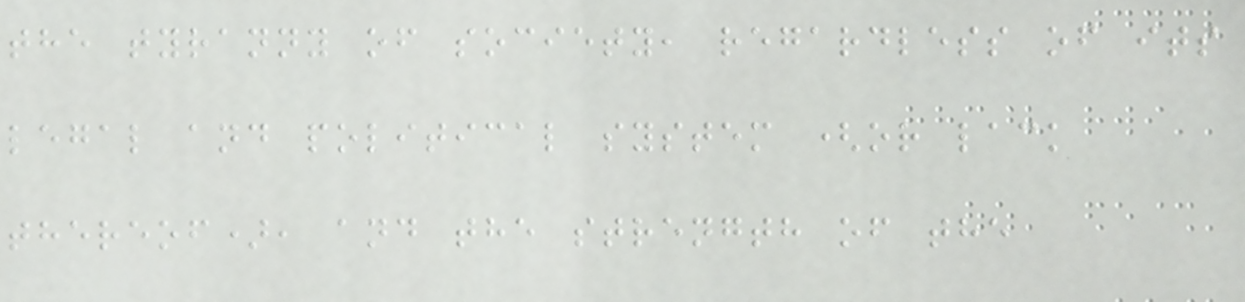the tyranny of society, regardless of its
legal and political system (or lack
thereof), and the strength of the
